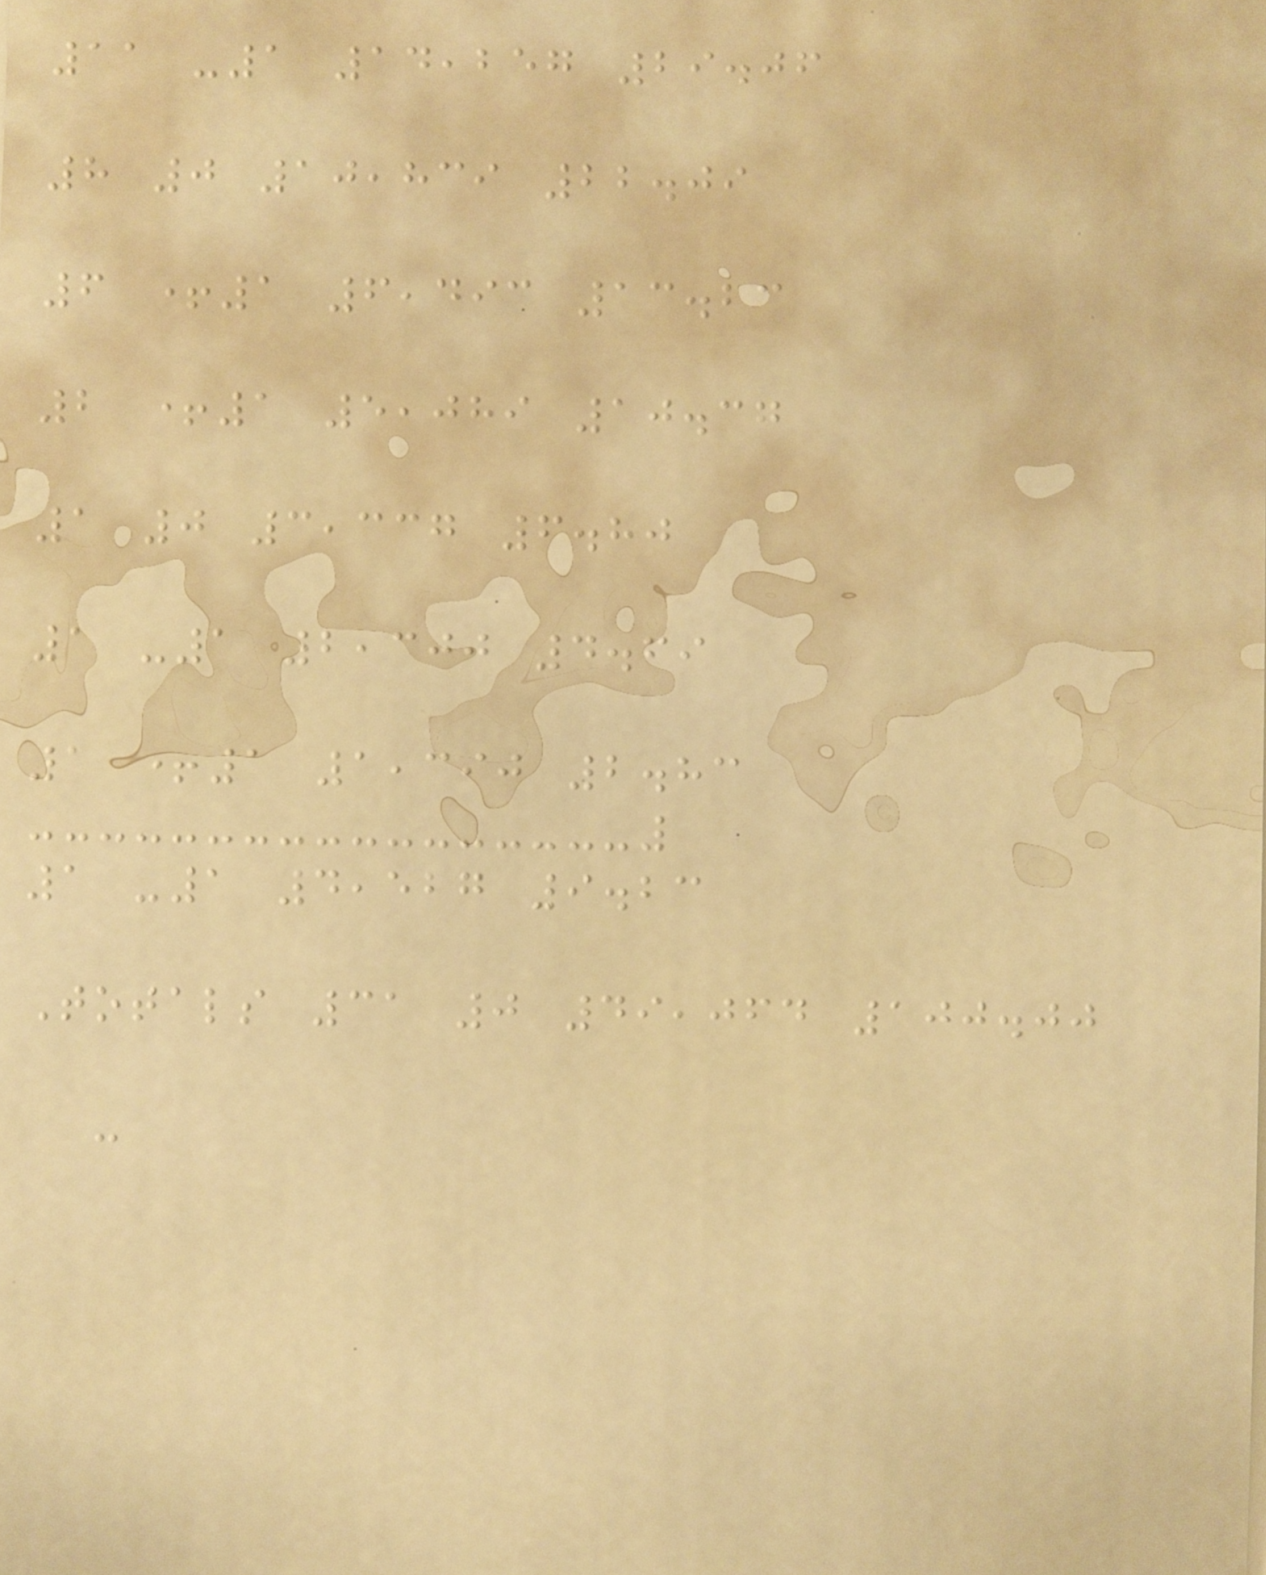11 -1 14,257 29.06
8 0 10,839 22.09
6 +1 6,493 13.23
2 +1 5,089 10.37
1 0 3,337 6.80
1 -1 2,300 4.69
1 +1 1,390 2.83
1 -1 4,527 9.23
Totals 31 0 49,064 100.00
-
